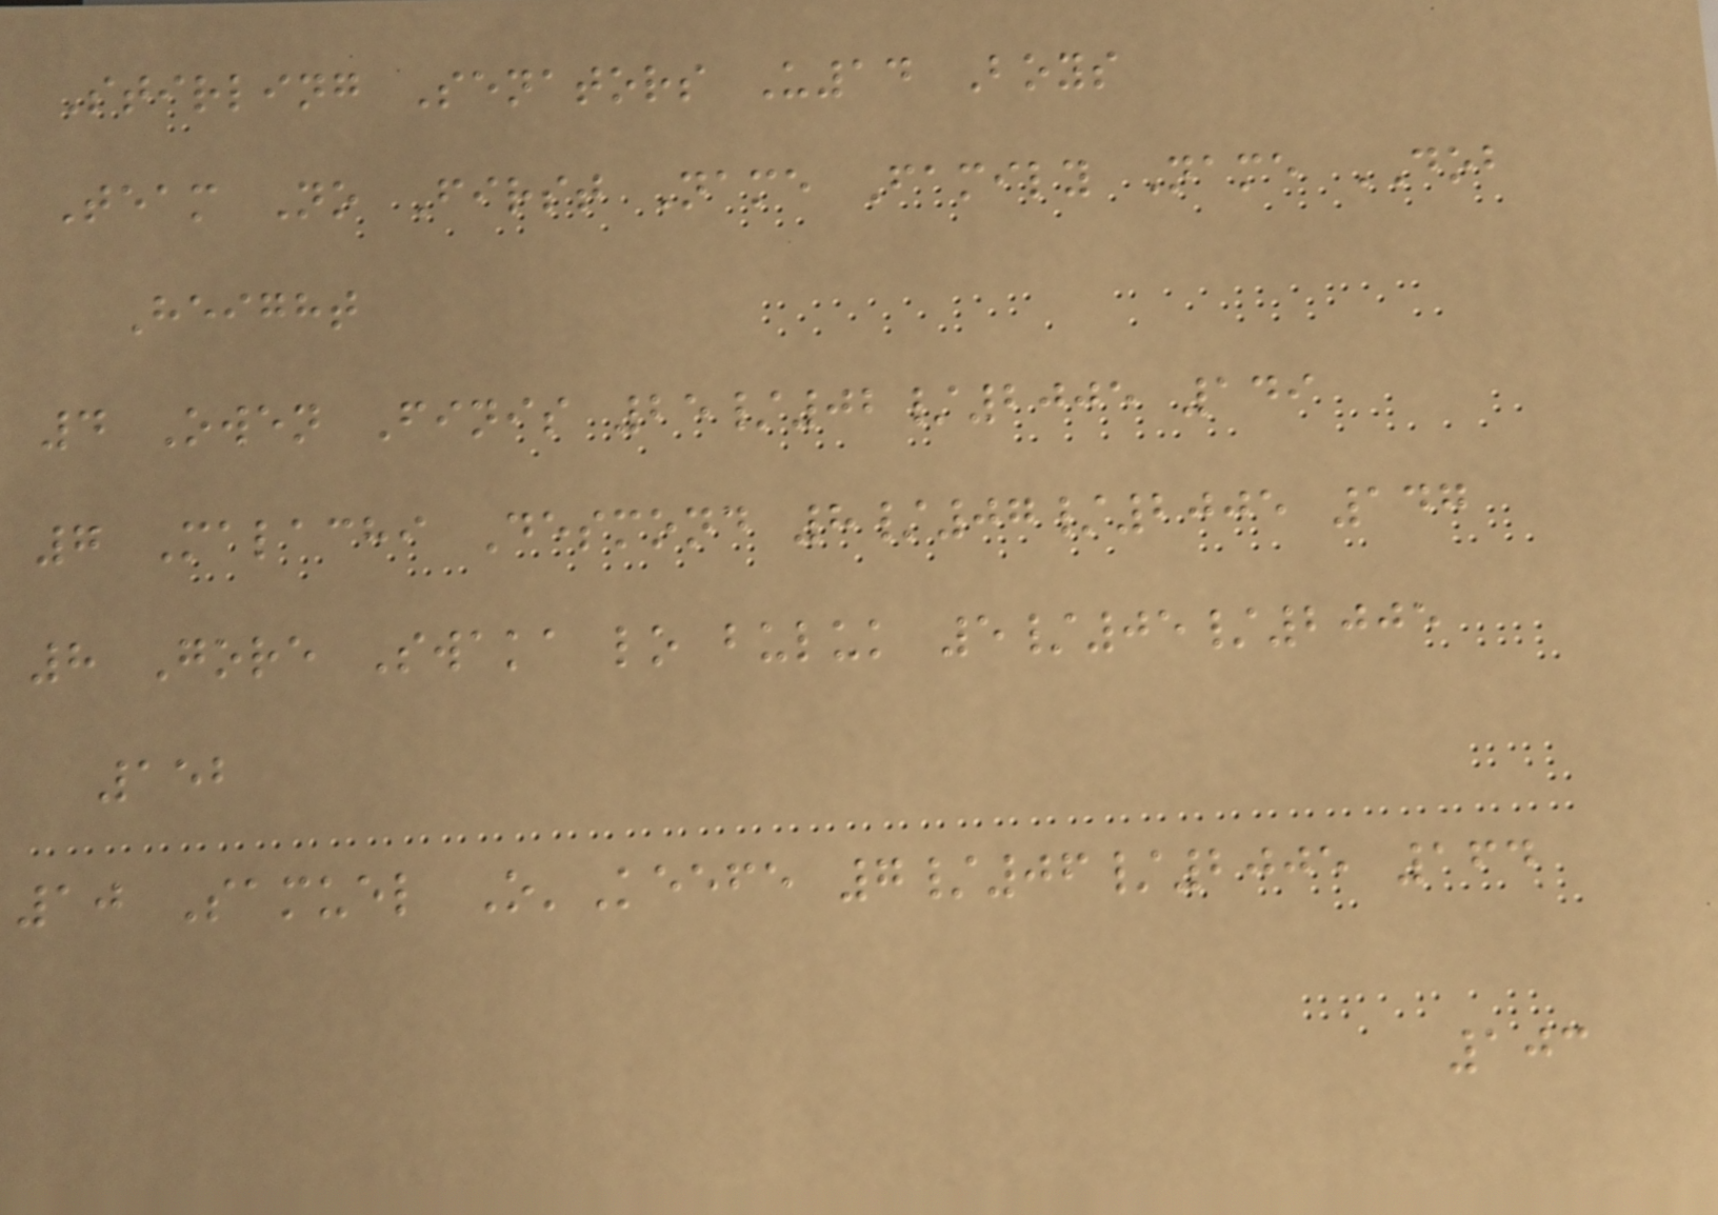Stirling Senators U14 Boys
Team No First Name Family Name DOB
Height
4 Owen Finis 25/02/2005 149
7 Malachi Desmond 8/07/2005 147
8 Gore Swaka lo buluk 5/05/2005
152
10 Samuel O'Keefe 7/06/2005 164
103
